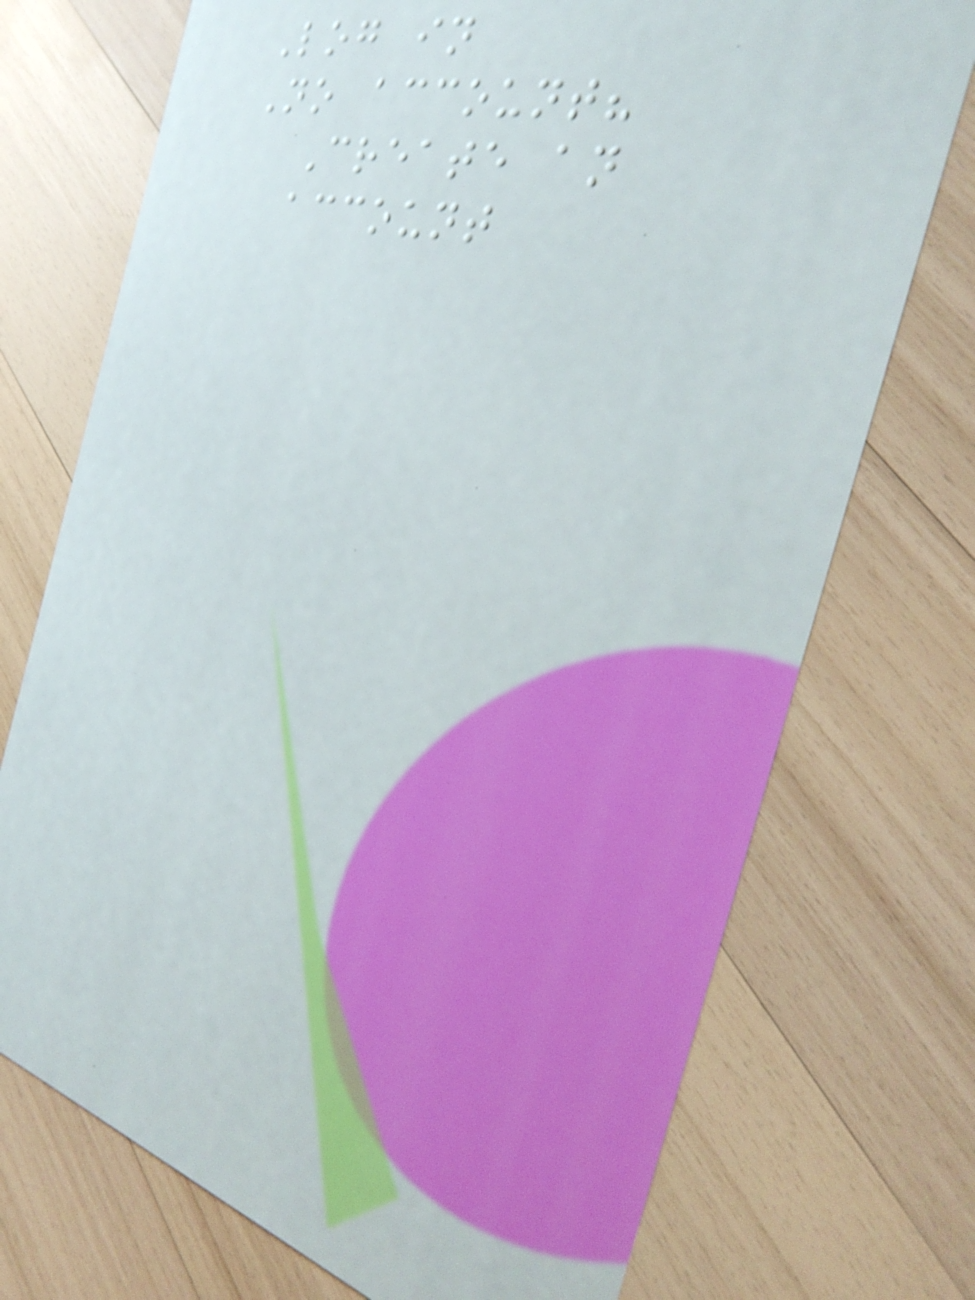Log in
No account?
Create an
account
